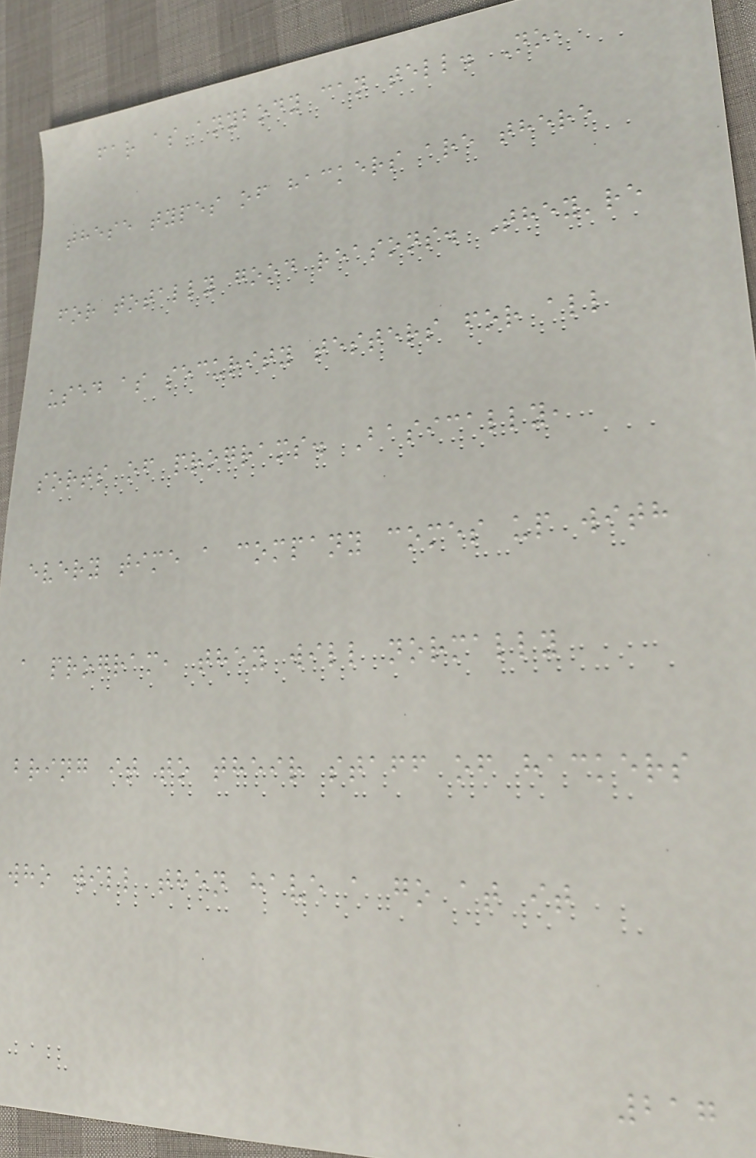far as anybody can tell. No,
these types of hackers are there
for totally good reasons. They're
used as security testers for all
sorts of programs. Basically,
every time a company comes up with
a program, they will normally
bring it to their staff of hackers
who will then have a go at it
217
